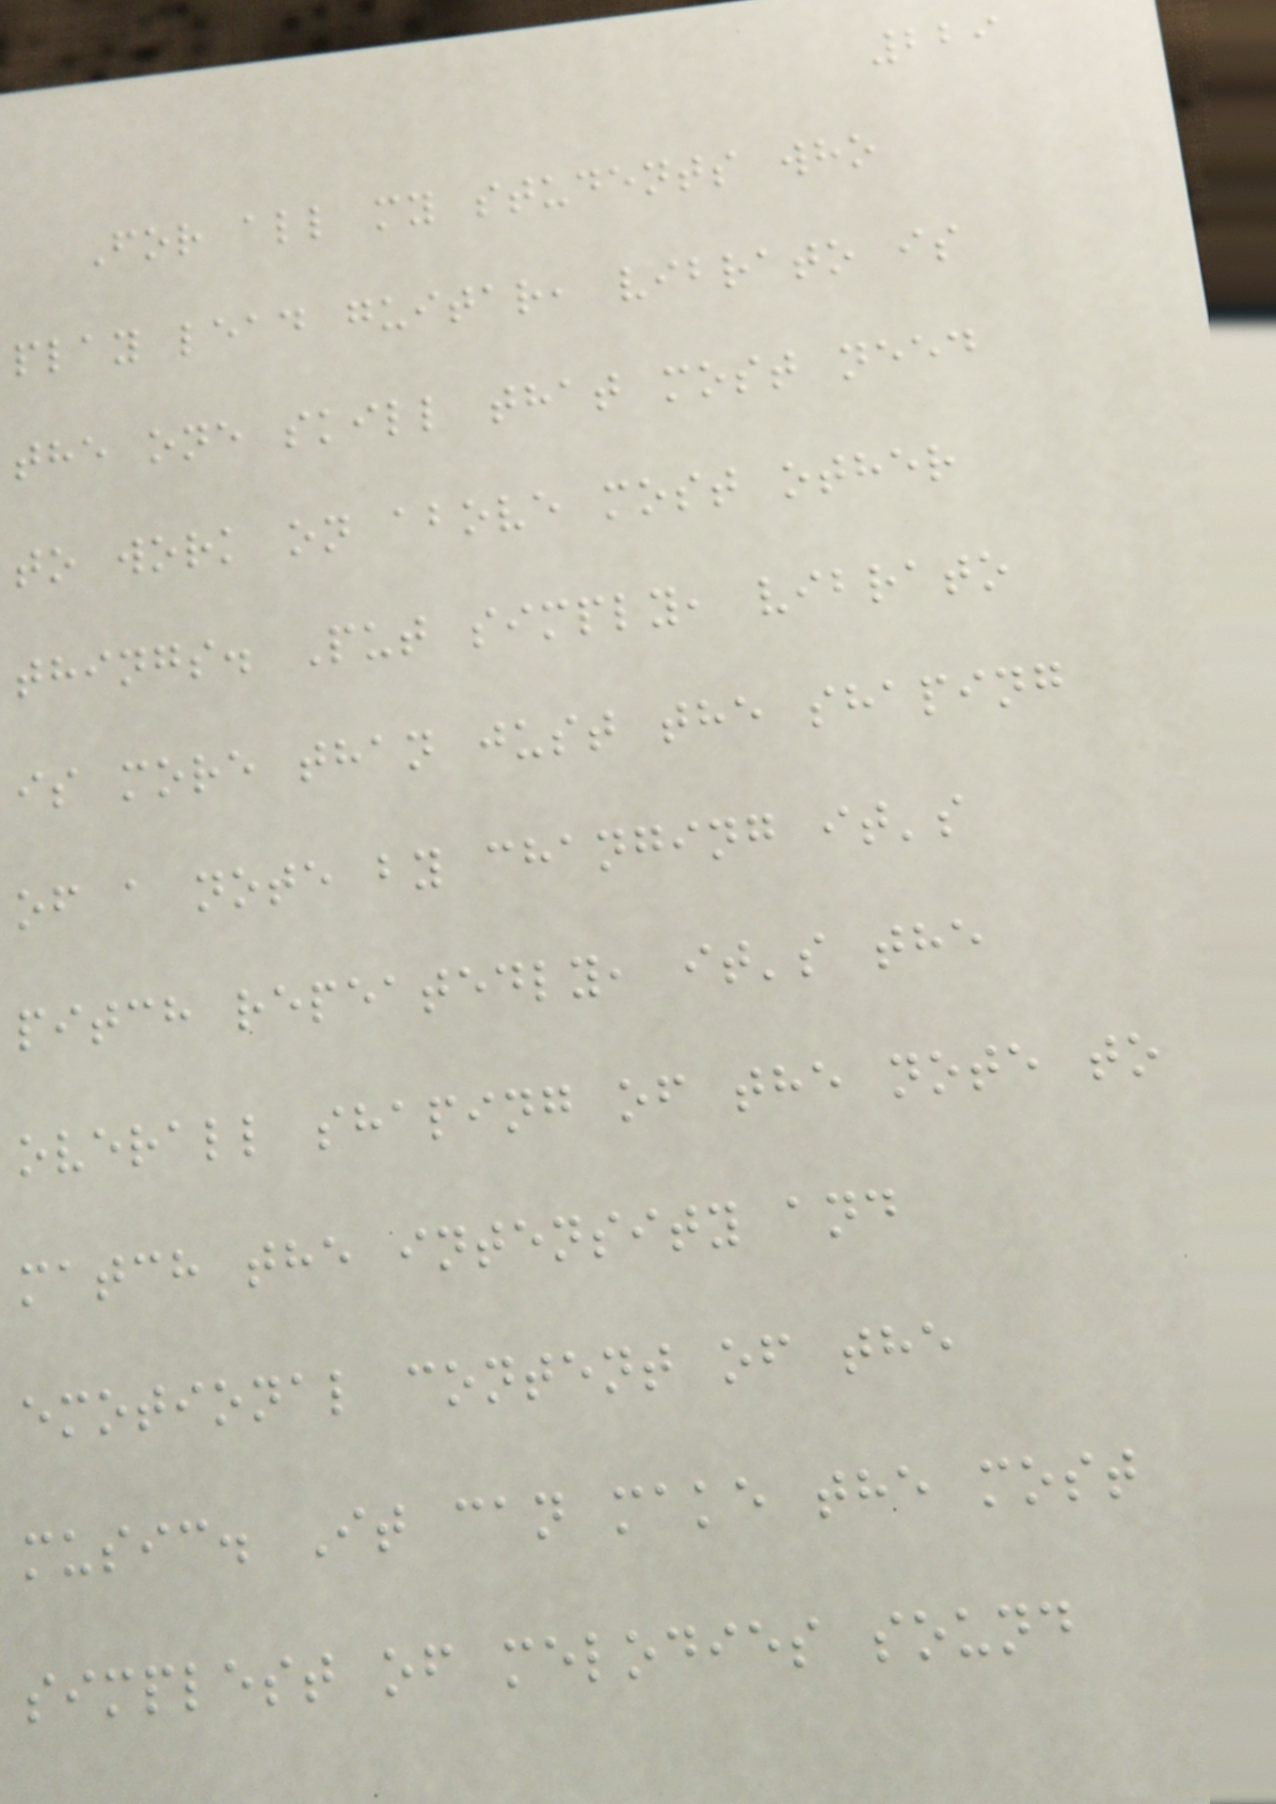229
For all my students who
play lead guitar, vibrato is
the one skill that most need
to work on above most other
things. Put simply, vibrato
is more than just the shaping
of a note by changing it's
pitch repeatedly, it's the
overall shaping of the note to
match the intensity and
emotional content of the
music. It can make the most
simplest of melodies sound
